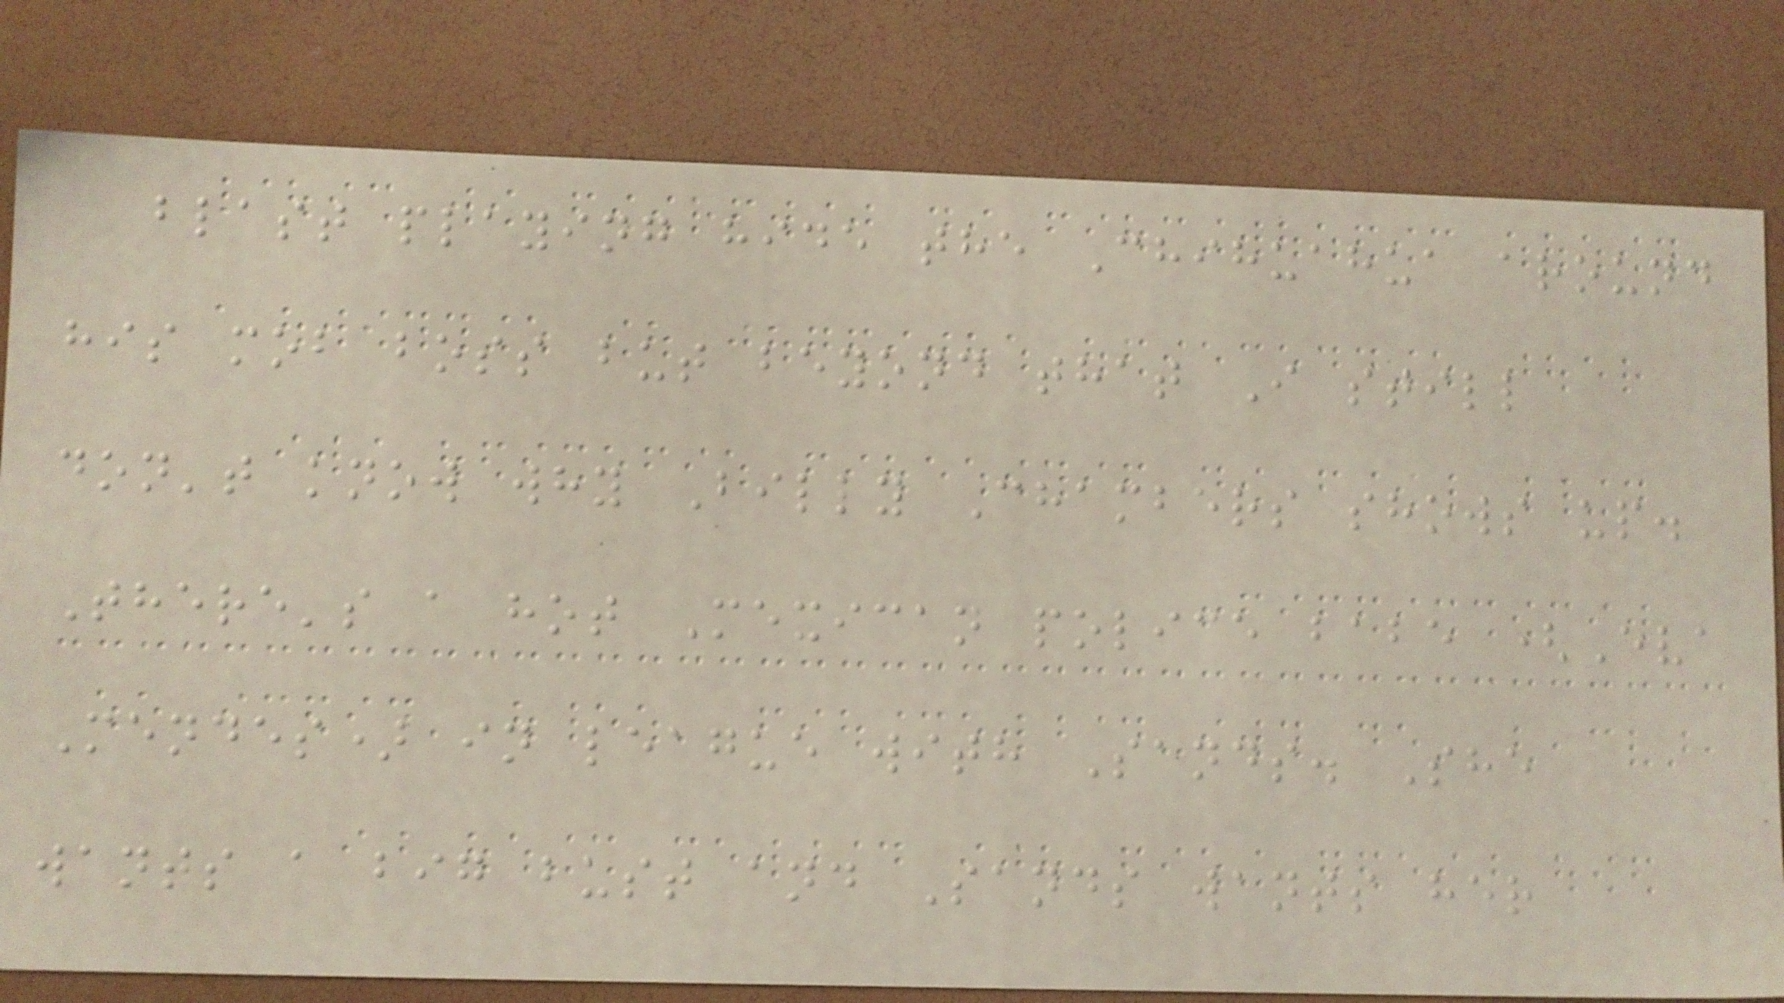blast playing hide the Chihuahua around
his mob boss but beyond that I still
don't know why Billy Chambers shows up.
There's a hot Mexican police babe (Eva
Mendes) in league with Sands. She
wants a big bust and Sands wants her
